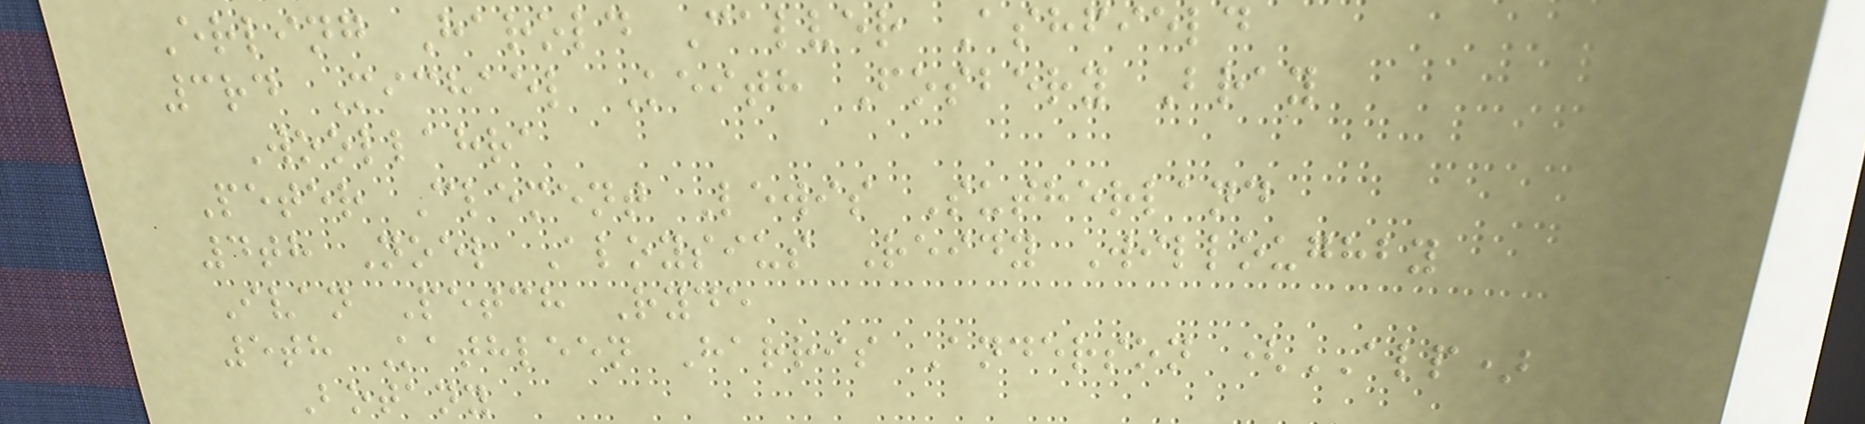Erling Harold Calver Ashfield
3rd Michael Keith Fosbery Bray
Woollahra
Peter Clement Lewis Sutherland
4th Noel Aloysius Reidy Willoughby
Ivan Petch Ryde
5th Kathleen Harris Anderson (ALP)
Botany
